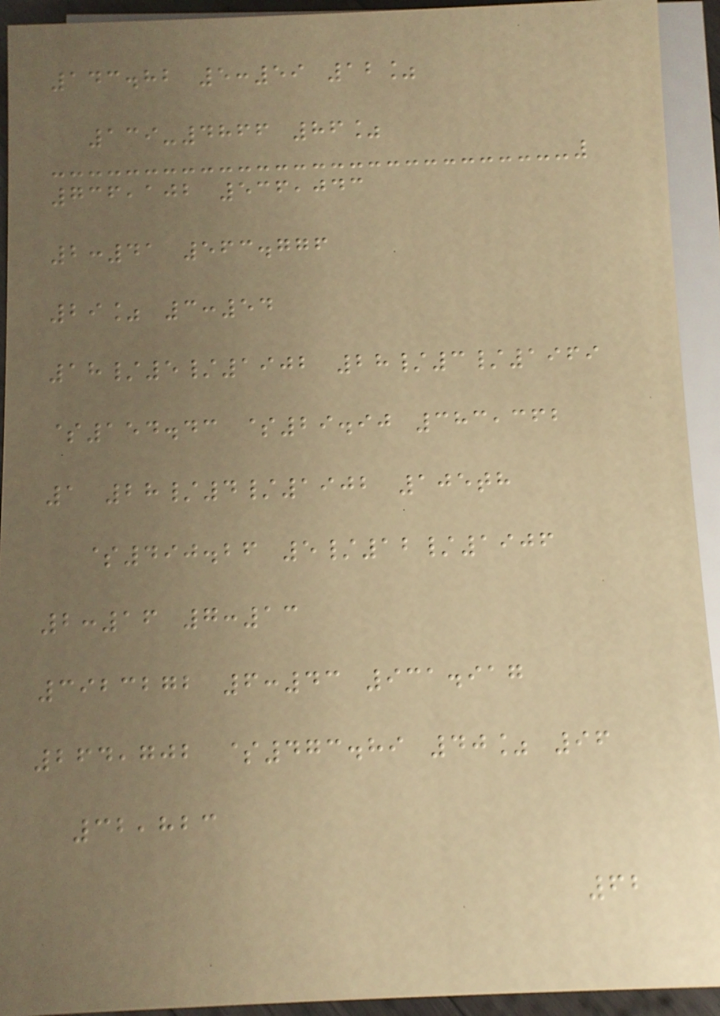143.82 5:59 12%
139-4866 86%
736,102 536,043
2:41 563.776
29% 3:54
18/5/1902 28/3/1969
$154.43 $29.90 383,362
1 28/4/1902 105th
$490.26 5/12/1906
2:16 7:13
3923272 6:43 931.917
264,702 $473.89 40% 96
32,823
62
